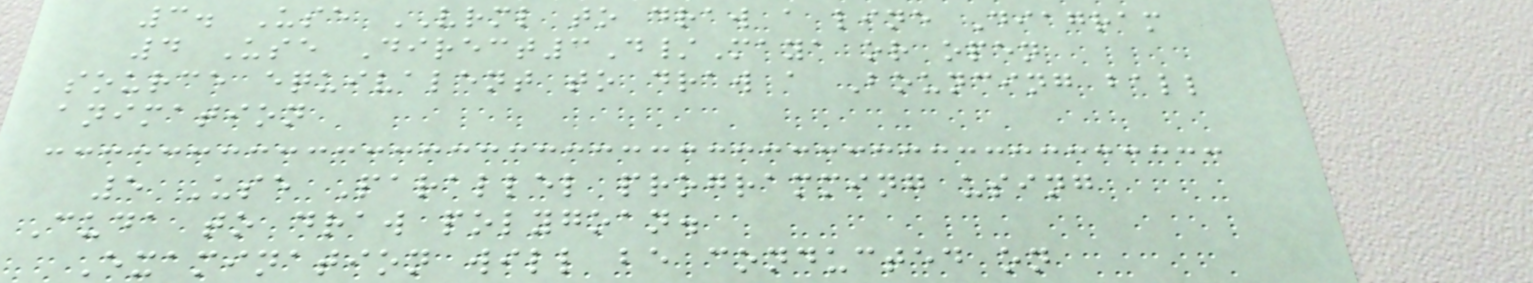3. Use VRML to draw a line Diagram
4 Use Direct3D/Maya or open
source equivalent to draw a Bouncing ball
animation
5 Use Parallel programming using
Cuda to draw polygoan.
Examination will be conducted on
